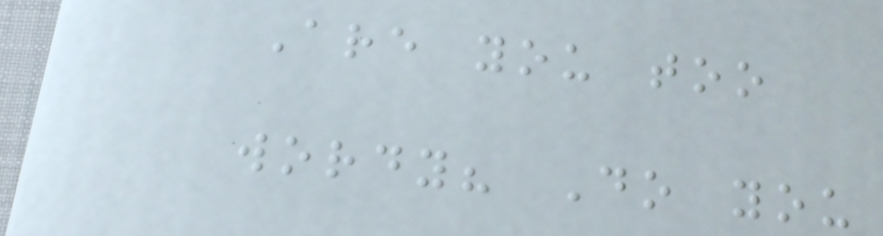Are you too
wordy? Do you
